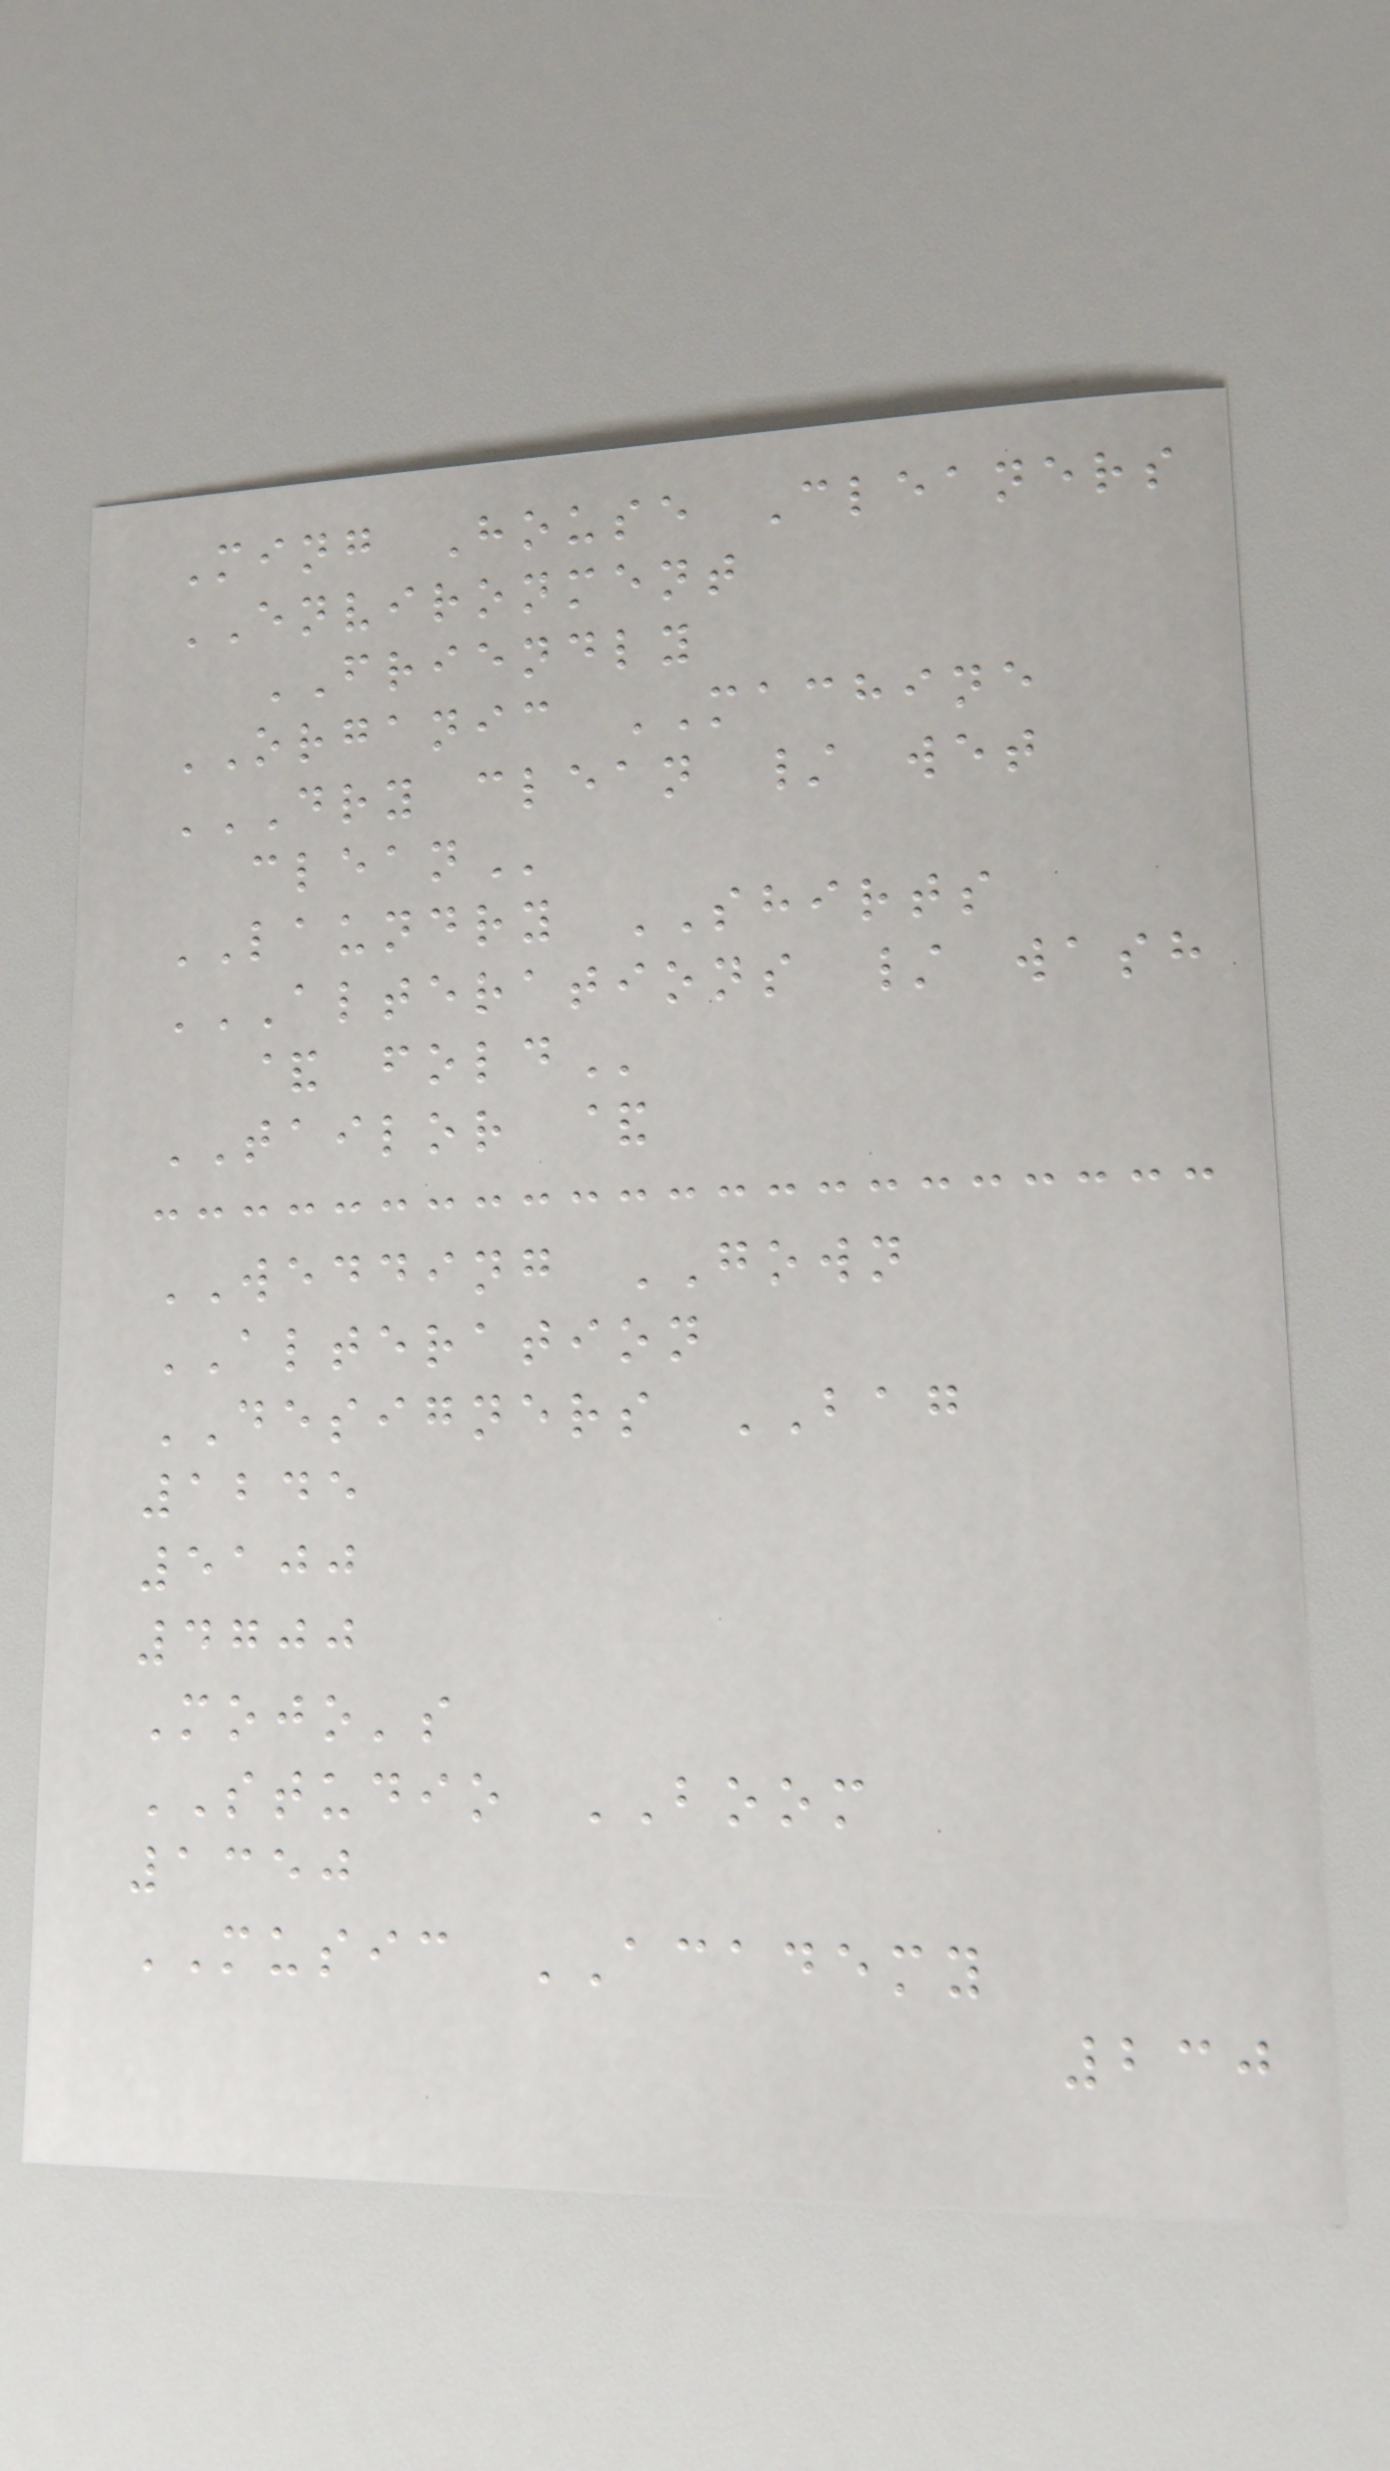Ming House Cleaners
ENVIRONMENT
FRIENDLY
ORGANIC MACHINE
DRY CLEAN / WET
CLEAN
LAUNDRY SHIRTS
ALTERATIONS / WASH
& FOLD
TAILOR &
WEDDING GOWN
ALTERATION
DESIGNERS BAG
1245
5100
4700
Mojo's
STUDIO BOOM
1350
MUSIC ACADEMY
230
